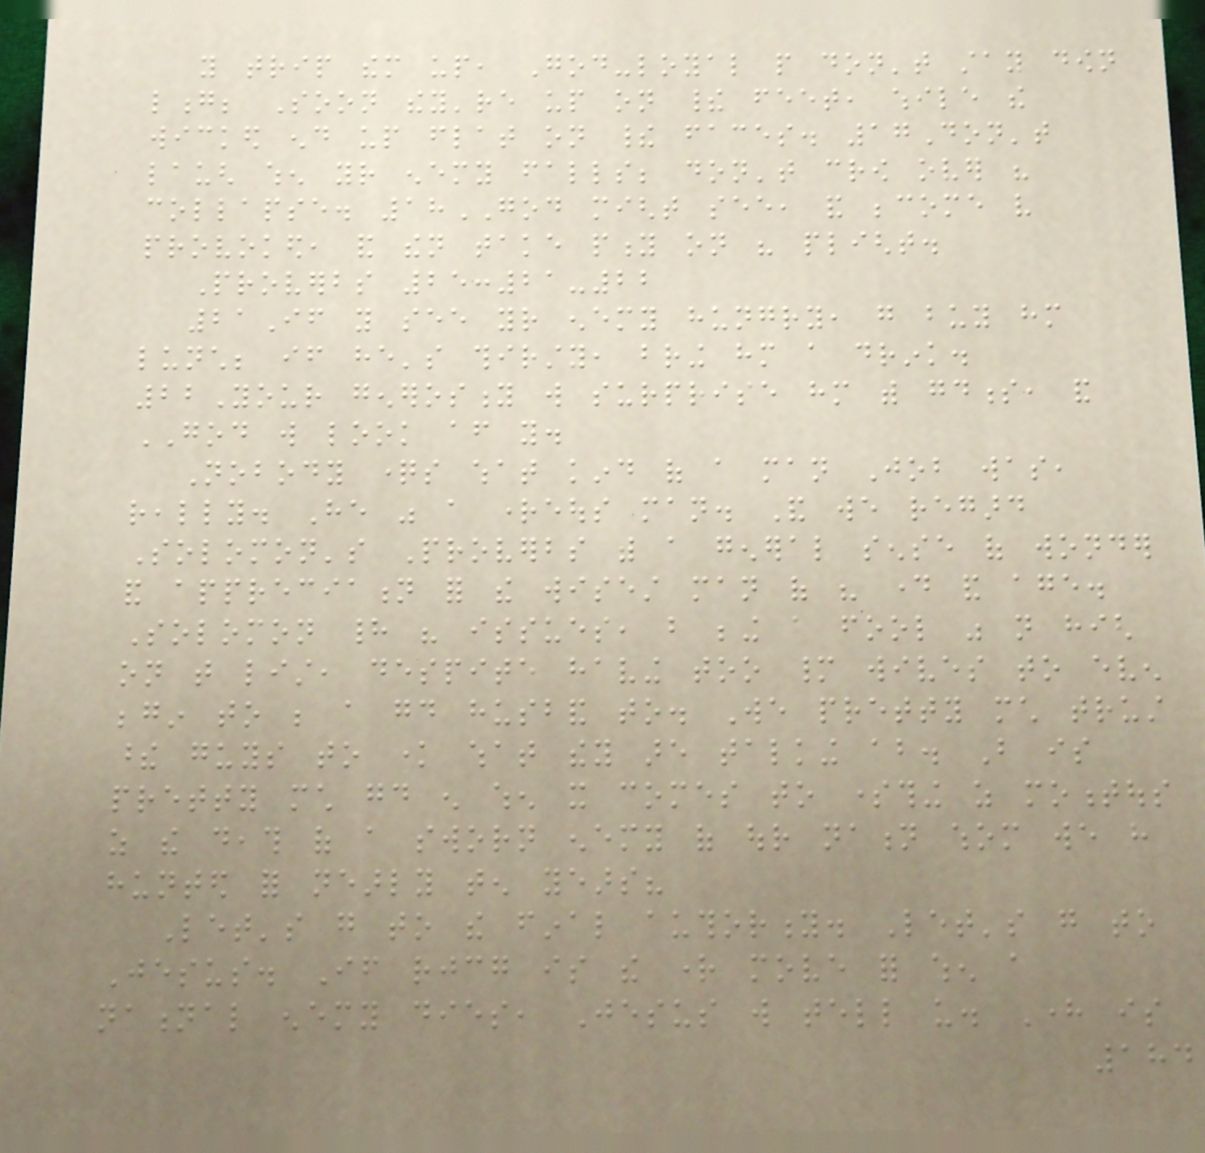you trip them up, God-loyal people don't stay down
long; Soon they're up on their feet, while the
wicked end up flat on their faces. 17Don't
laugh when your enemy falls; don't crow over his
collapse. 18GOD might see, and become very
provoked, and then take pity on his plight.
Proverbs 25:21-22
21If you see your enemy hungry, go buy him
lunch; if he's thirsty, bring him a drink.
22Your generosity will surprise him with goodness, and
GOD will look after you.
Nobody questions what kind of a man Job was,
really. He was a righteous man. And we regard
Solomon's Proverbs with a general sense of wonder
and appreciation for the wisest man of his day and age.
Solomon had his issues, but being a fool was not high
on that list, despite having too many wives to even
begin to be a good husband to. We pretty much trust
these guys to know what they are talking about. But is
pretty much good enough when it comes to something as momentous
as the death of a sworn enemy of our nation whom we have
hunted for nearly ten years?
Let's go to the final authority. Let's go to
Jesus. If rejoicing is the right move for when a
national enemy dies, Jesus will tell us. Here is
184
